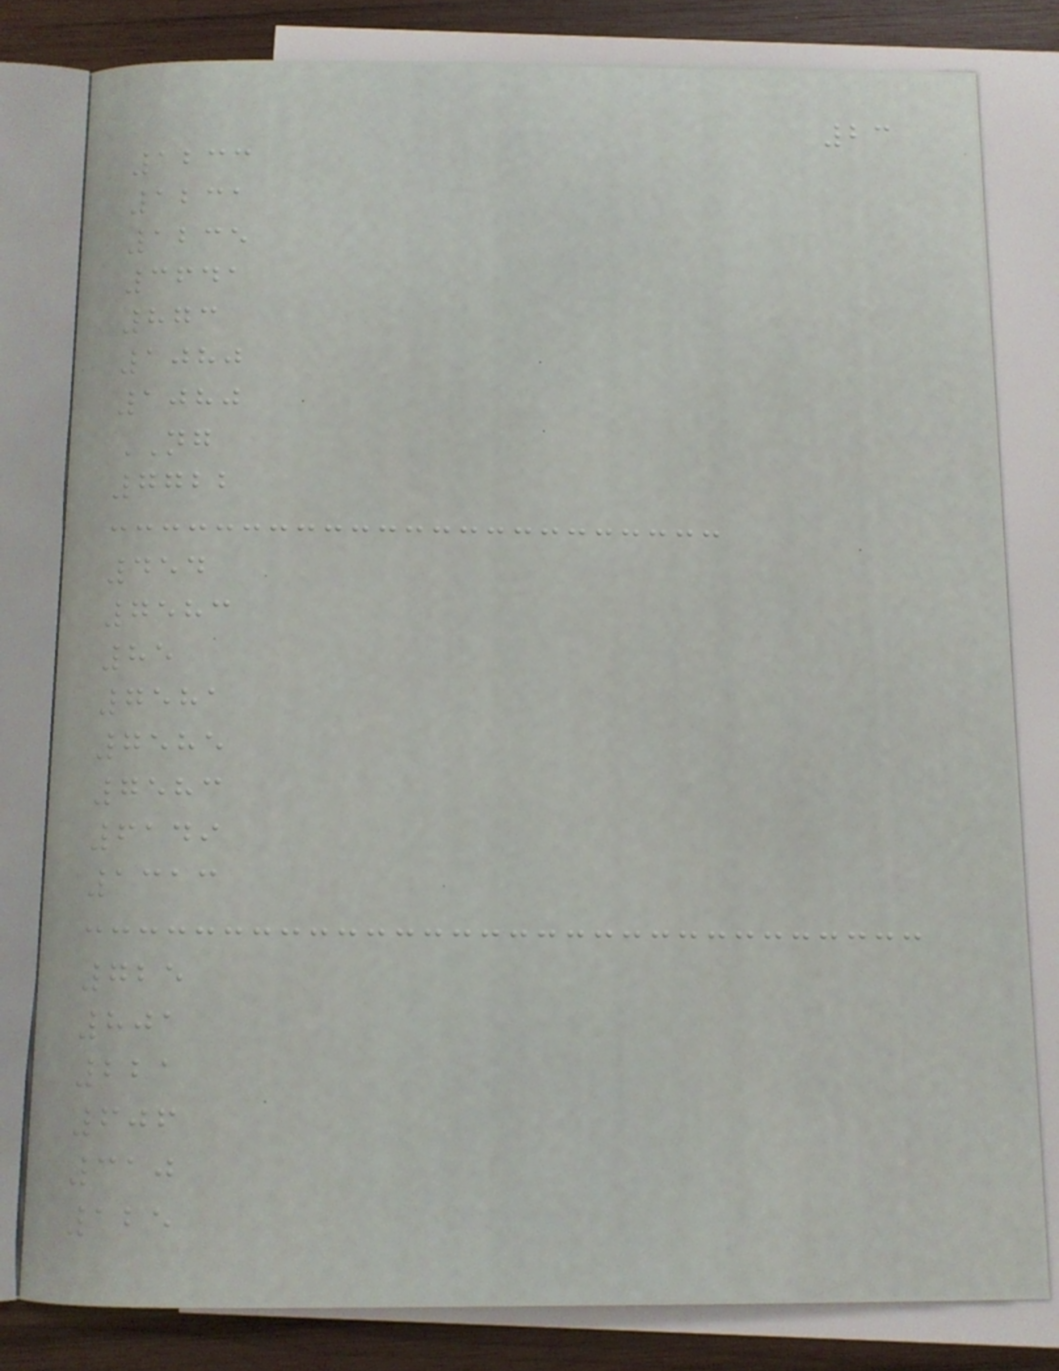23
1233
1231
1235
3641
873
1080
1080
NG
7722
454
7583
85
7581
7585
7583
6149
1313
725
801
221
606
310
125
